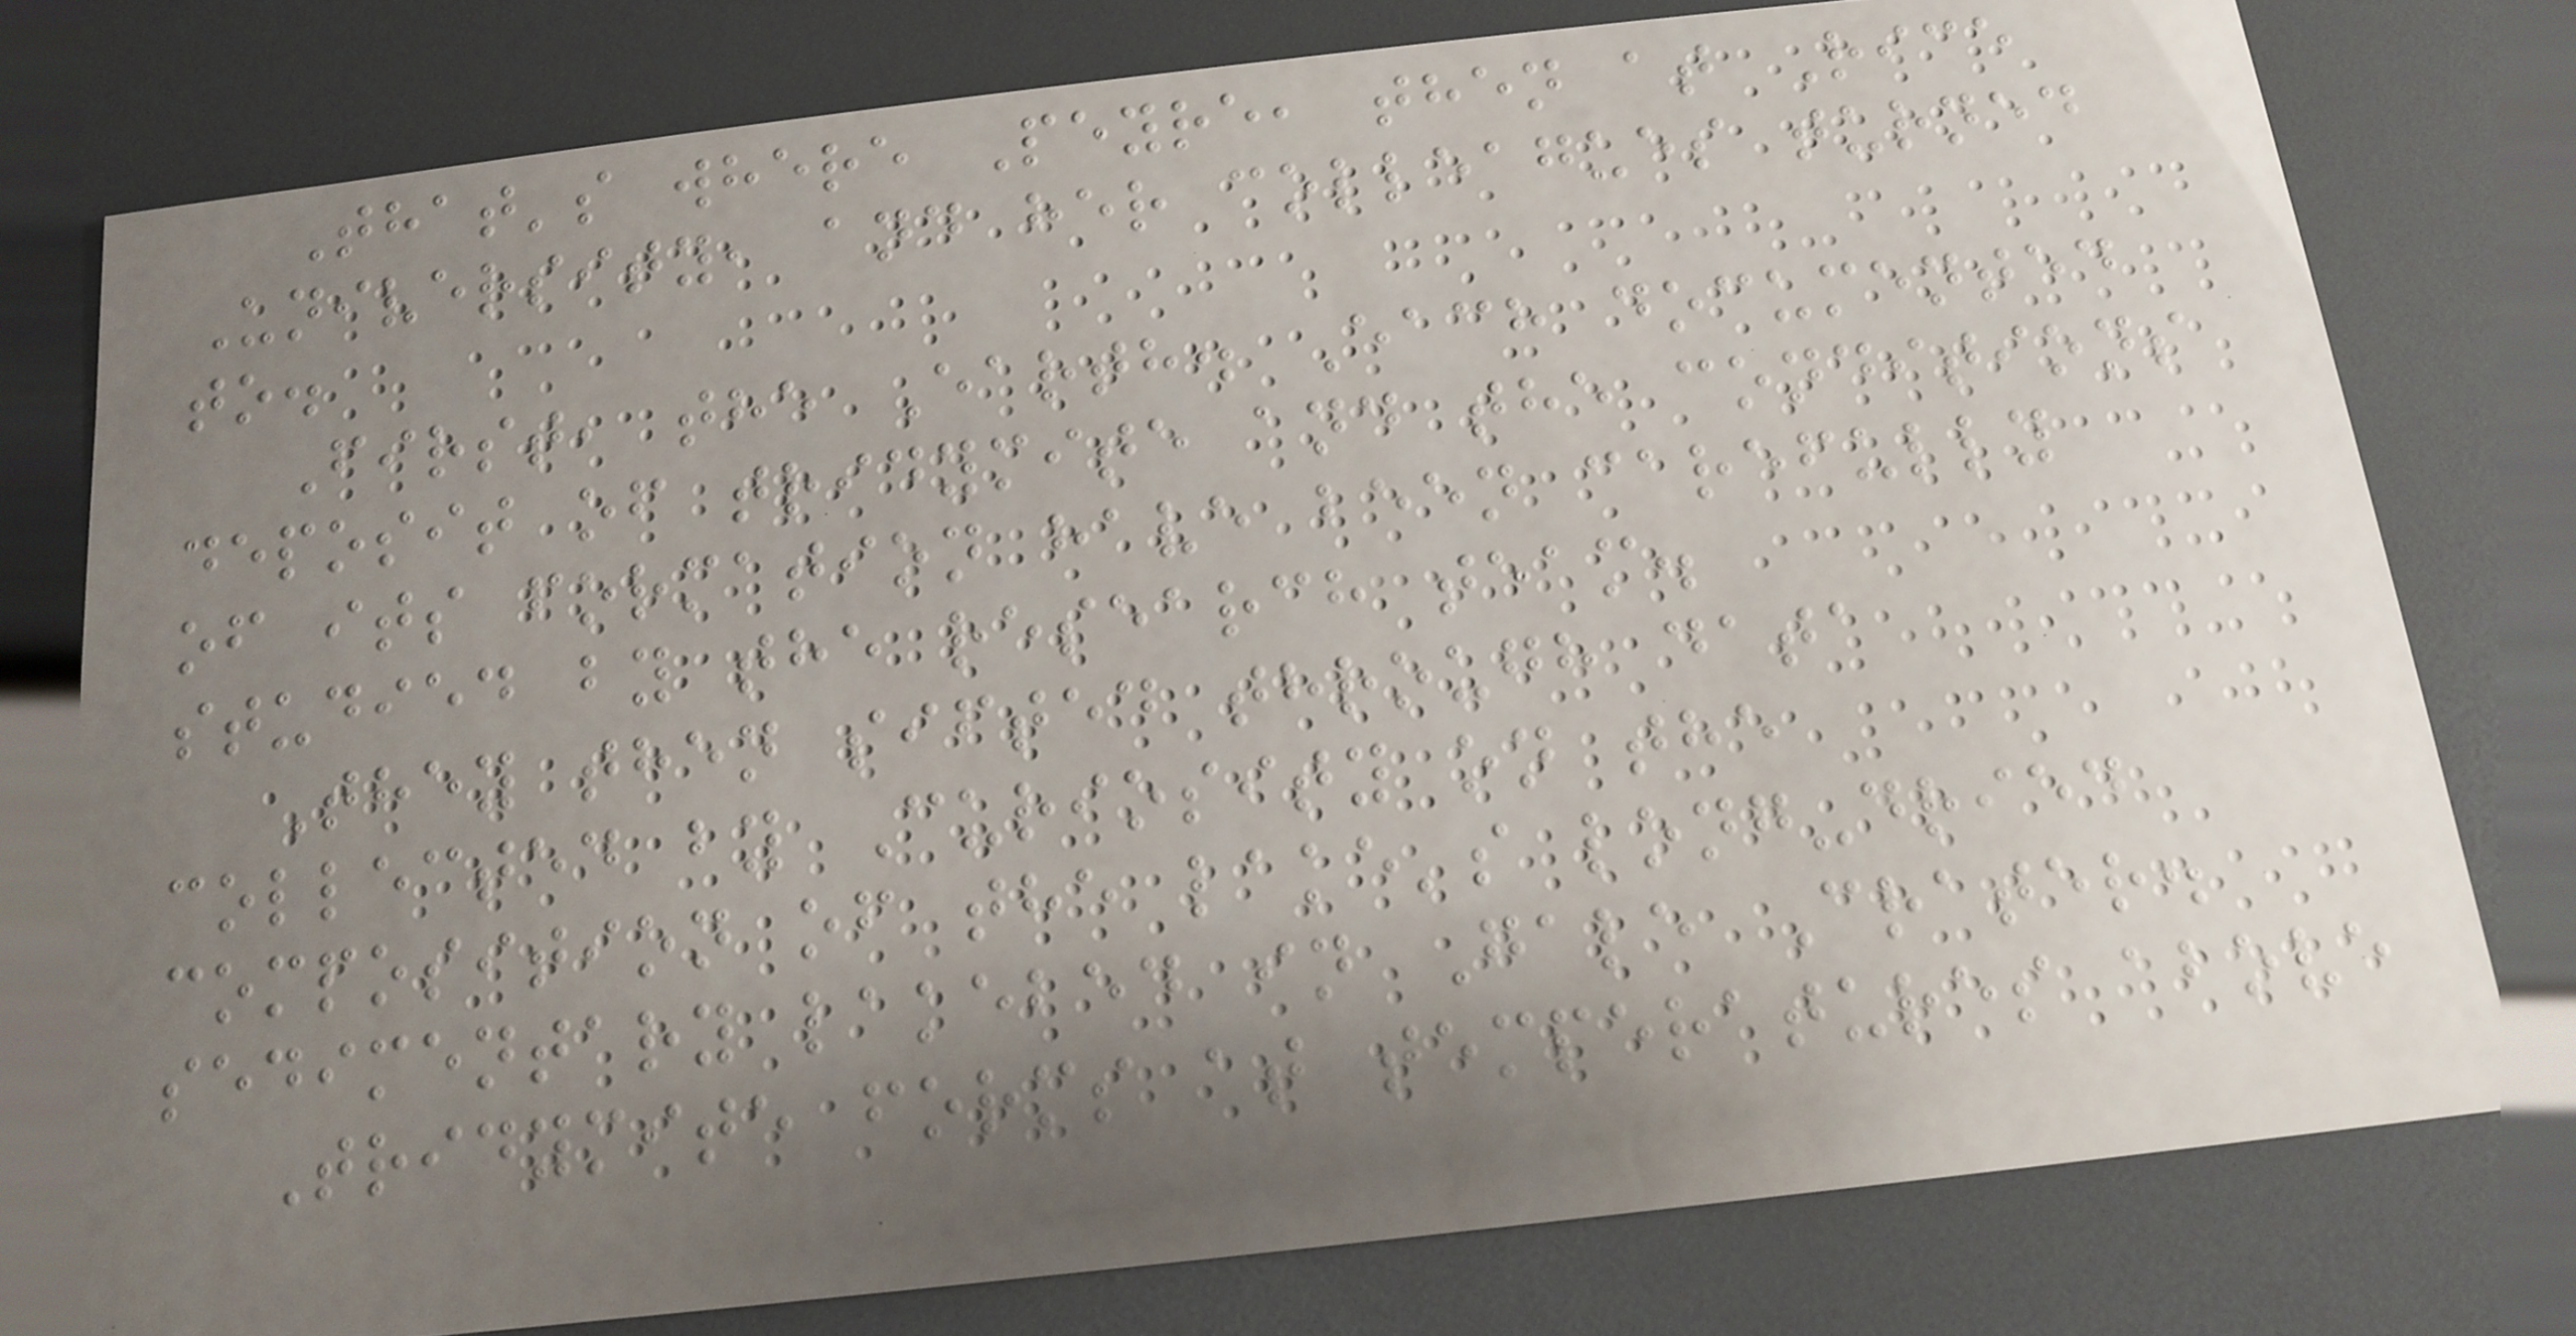That's where Peyre, then at Rice
University, and her colleagues turned
to.
First, the Earth. Each documented
deposit of tridymite and the conditions
of its formation have been carefully
studied by the research team.
They then sifted through data
collected by Curiosity on the
composition of the lake's long-dried
sedimentary lakebed in Gale Crater.
Tridymite forms at temperatures above
